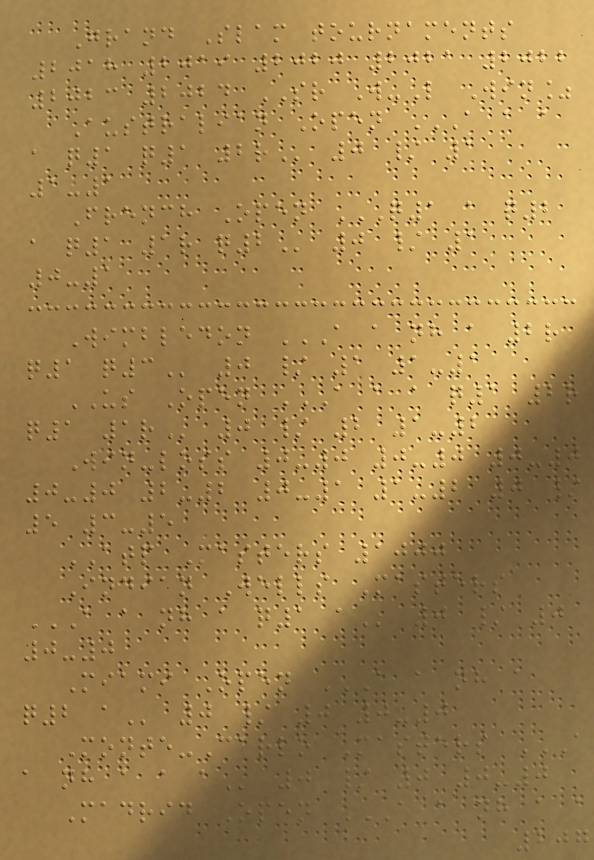Grand Slam tournaments
2018 2019 2020 2021 2022
2023 2024 SR W-L Win%
Australian Open A A A
A Q1 Q1 2R 0 / 1
1-1
French Open Q1 A Q2
A Q1 1R Q2 0 / 1
0-1
Wimbledon A A NH A 2R
Q1 Q3 0 / 1 1-1
US Open A A A Q1 2R
Q1 1R 0 / 2 1-2
Win-loss 0-0 0-0 0-0
0-0 2-2 0-1 1-2 0 /
5 3-5
ATP Masters 1000
Indian Wells Masters
A A NH A Q1 A 0 / 0
0-0
Miami Open A A NH A
Q2 A 0 / 0 0-0
Monte-Carlo Masters A
A NH A A A 0 / 0 0-0
Madrid Open A A NH A A
207
